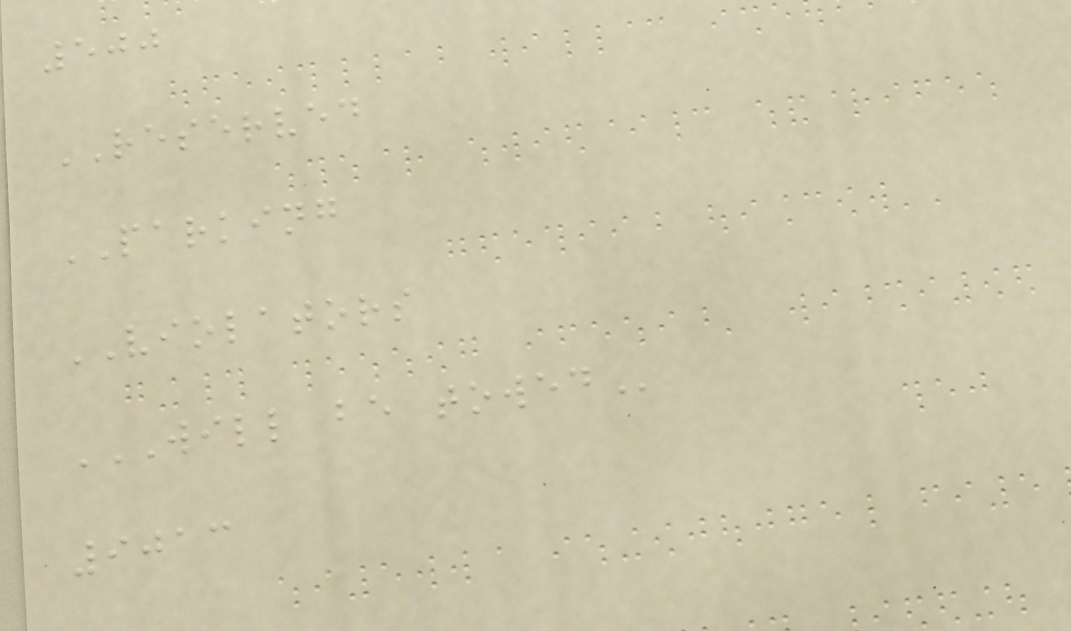500
RESERVED
PARKING
VIOLATORS
WILL BE TOWED
9013
